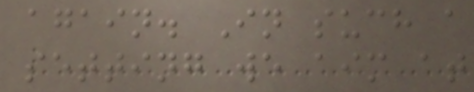again. In such a
setting we aim at
